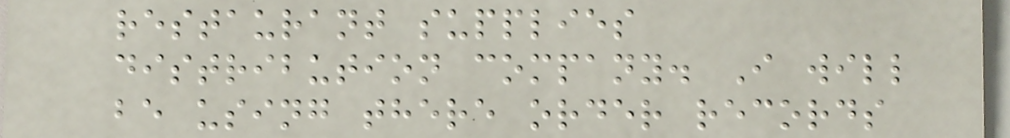restaurant supplies
distribution company. I will
be using there order records
